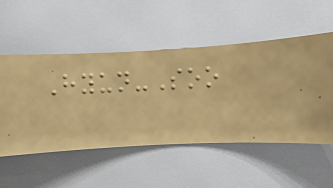Hyun-Soo
